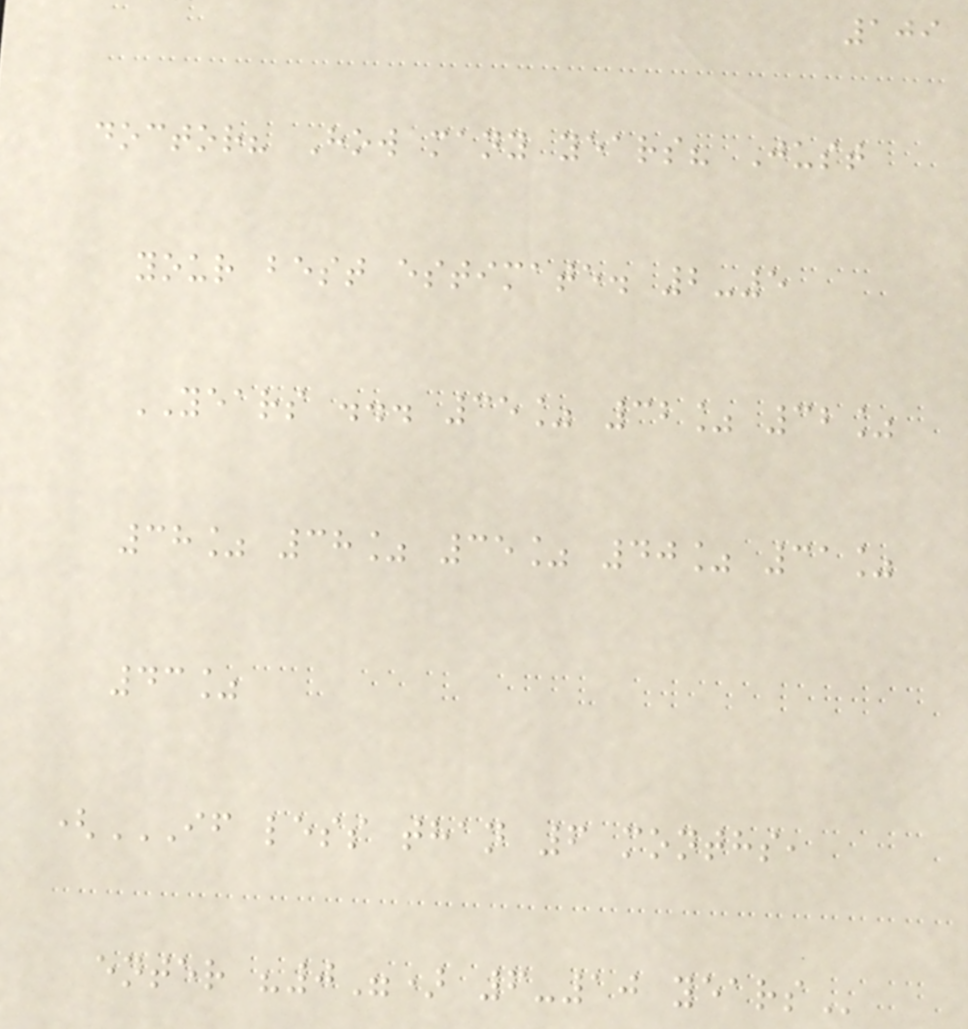109
doctor? How many years? Just
your best estimate. 2-5
YEARS ... 35% 32% 32%
38% 38% 35% 40% 31%
43%
(IF LESS THAN 6 MONTHS,
ENTER "0") 6-10 YEARS
